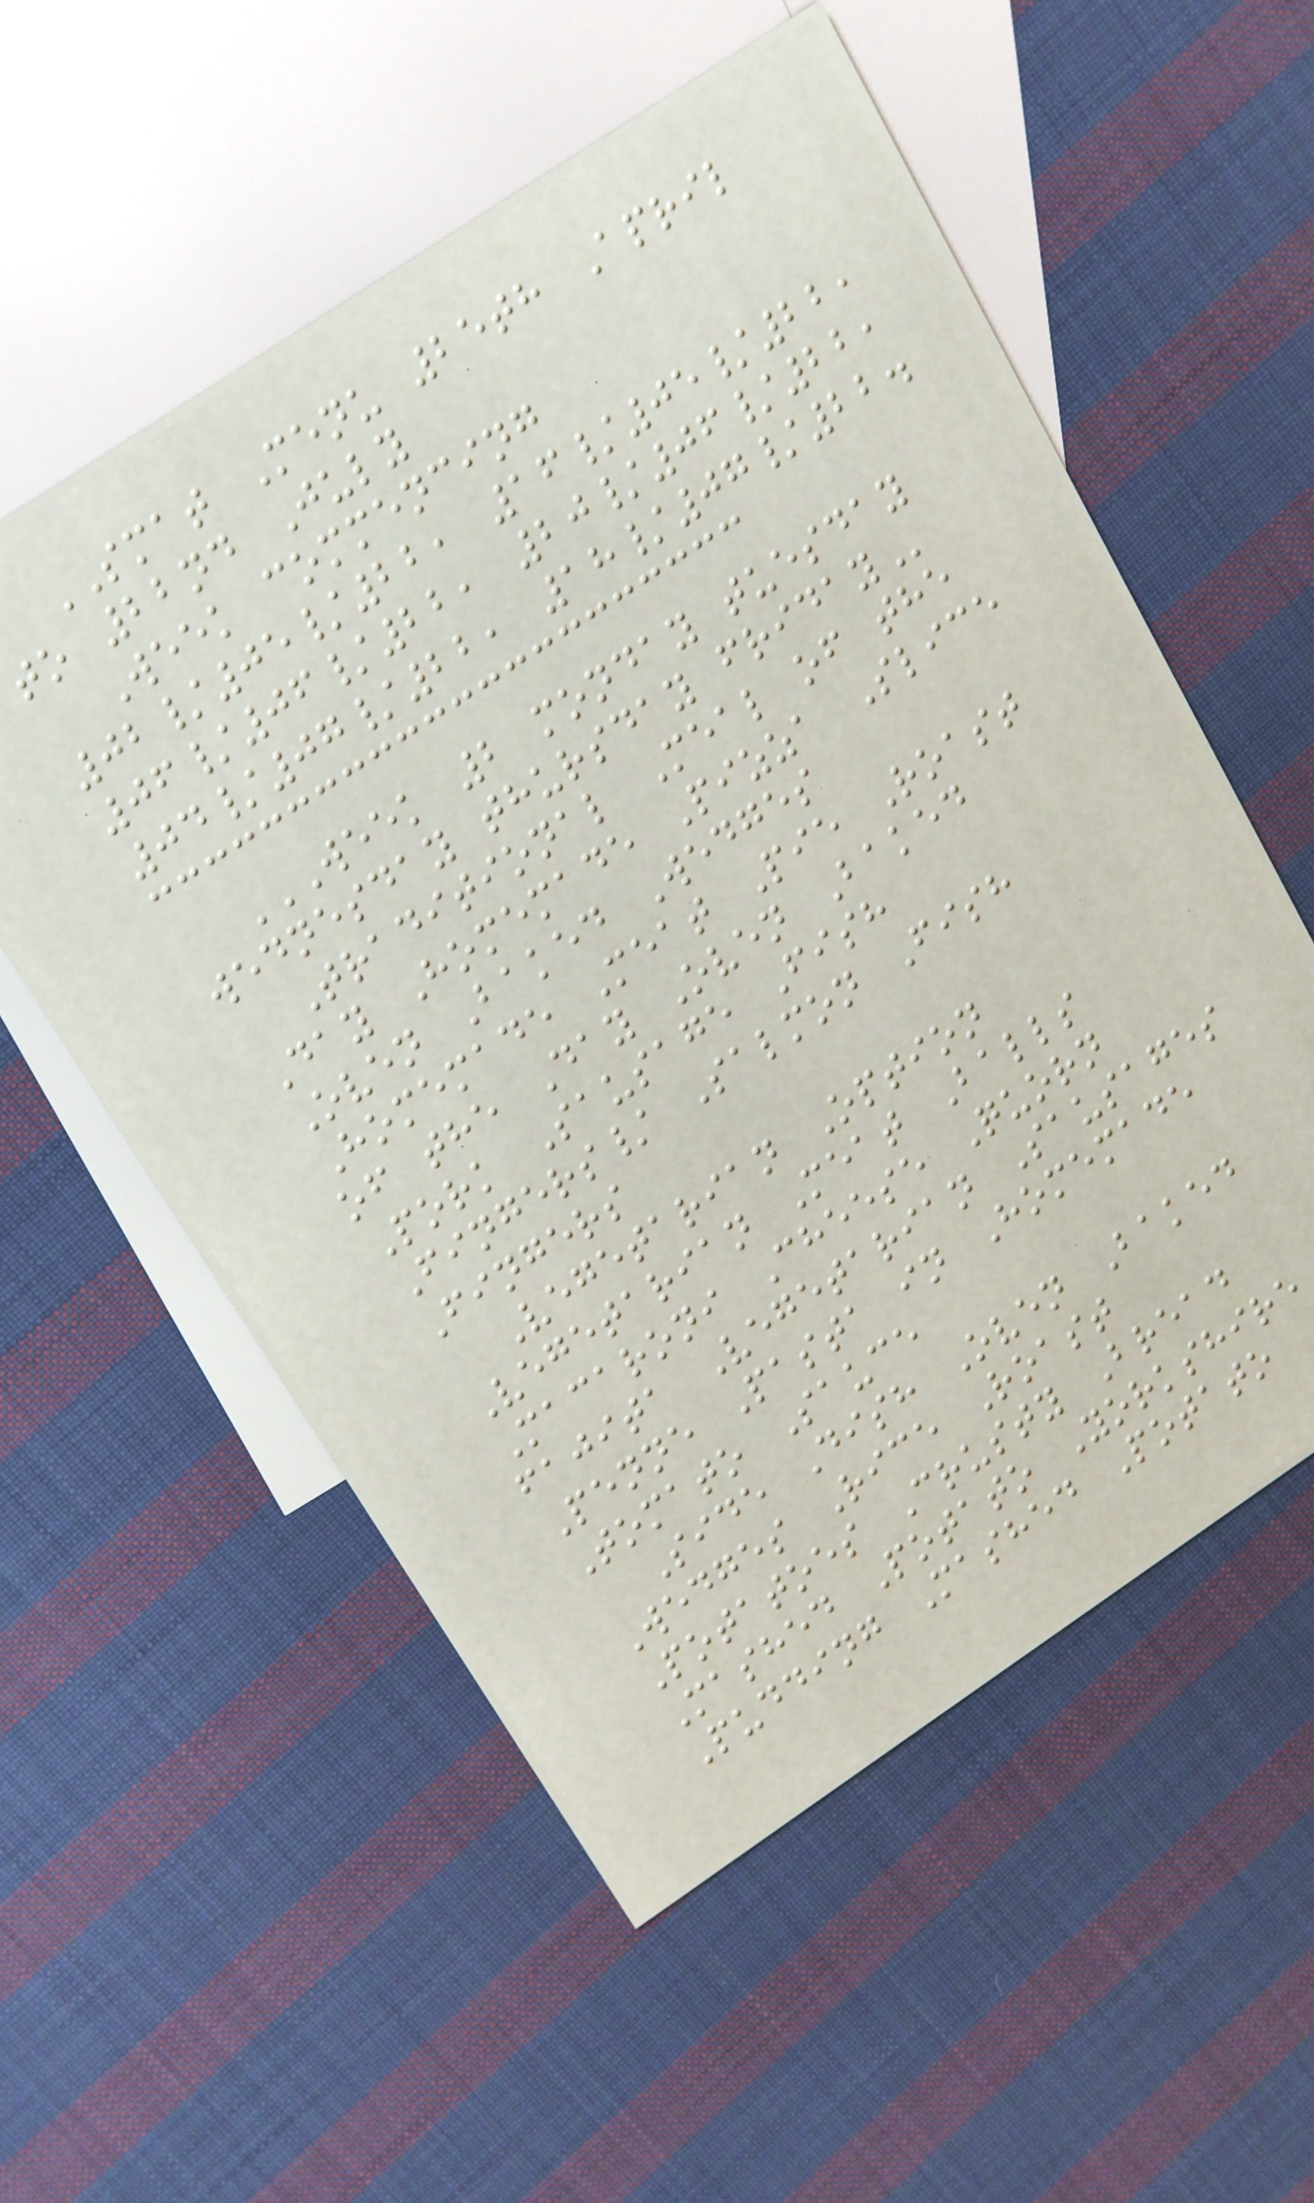SMAT Menu 25th April
to 22nd July
Week commencing
02/05/22, 16/05/22,
06/06/22, 20/06/22,
04/07/22, 18/07/22.
WEEK 2 MONDAY TUESDAY
WEDNESDAY THURSDAY FRIDAY
Traditional Meal of the
Day Homemade Pizza Slice
Oven Baked Wedges
Homemade Meat Pie Roast
of the Day Oven Baked
Pork Sausage Fish
Fingers/ Salmon Fish
Fingers
Vegetarian Option
Vegetarian Meat Balls
Macaroni Cheese Quorn
fajita Vegetarian Sausages
Penne Pasta in Homemade
Tomato Sauce
Side Dish Oven Baked
Wedges Rice Roast
Potatoes Crusty Bread
Mashed Potato Yorkshire
Pudding Mashed Potato
